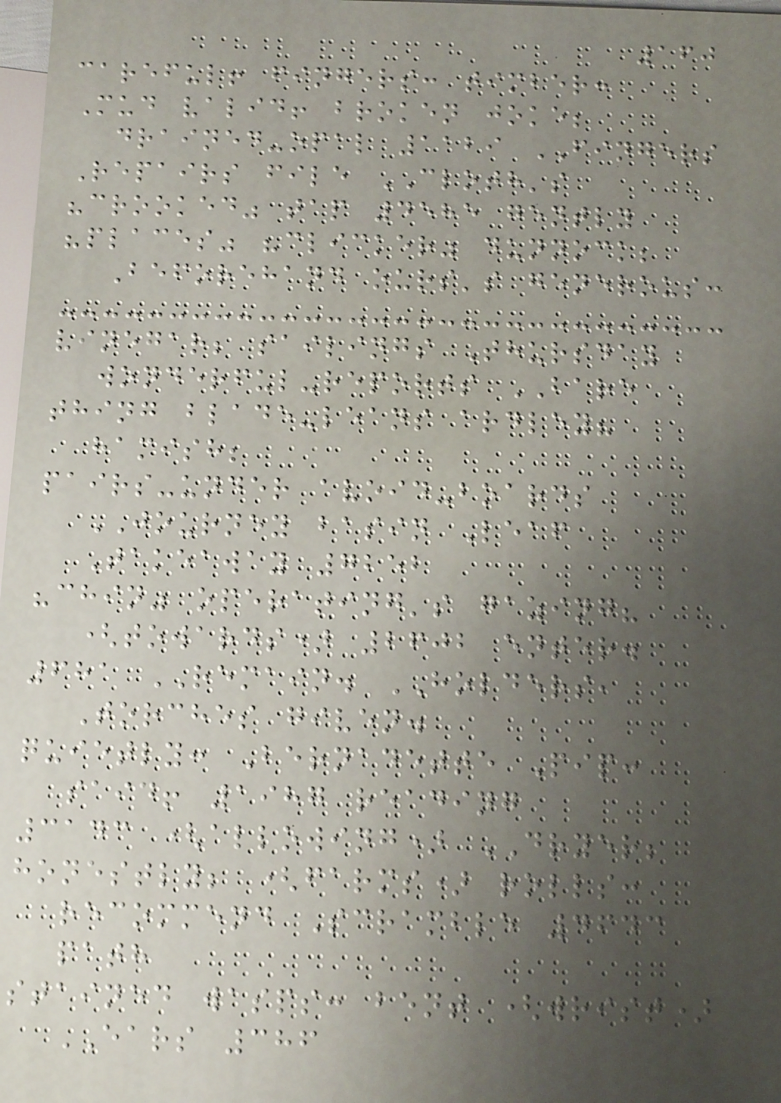160
careful! fingers: timber:
Mud valid! broken joke;
drained-opal 1129 FINGERS
Repairs file CLOTH's
"crooked" tap 4585 gently
"places" "clicker" dunnock;
Beforehand ours's generous:
vinegar; sailings Thursday
wonderful-reports BARE
thing blade-leans ardley?
hamish;
pairs-under avoid-boards
JOURNEY basin Leaf
Takeaway 7252
"chin" operating's gazing?
(towards) 2602 enter.
681 REMAIN. HOLDERS,
Torches given.
quietly: Bernadette Pip:
said! 1987 reading
3143 (allowing) DRYER;
honestly; (farms) rolls:
recommend Scramble 4643
path
stained wasps: bent (wrist)
EARS 386
